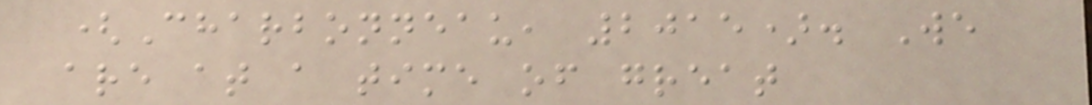(Charbonneau, 2015). We
are at a time of great
